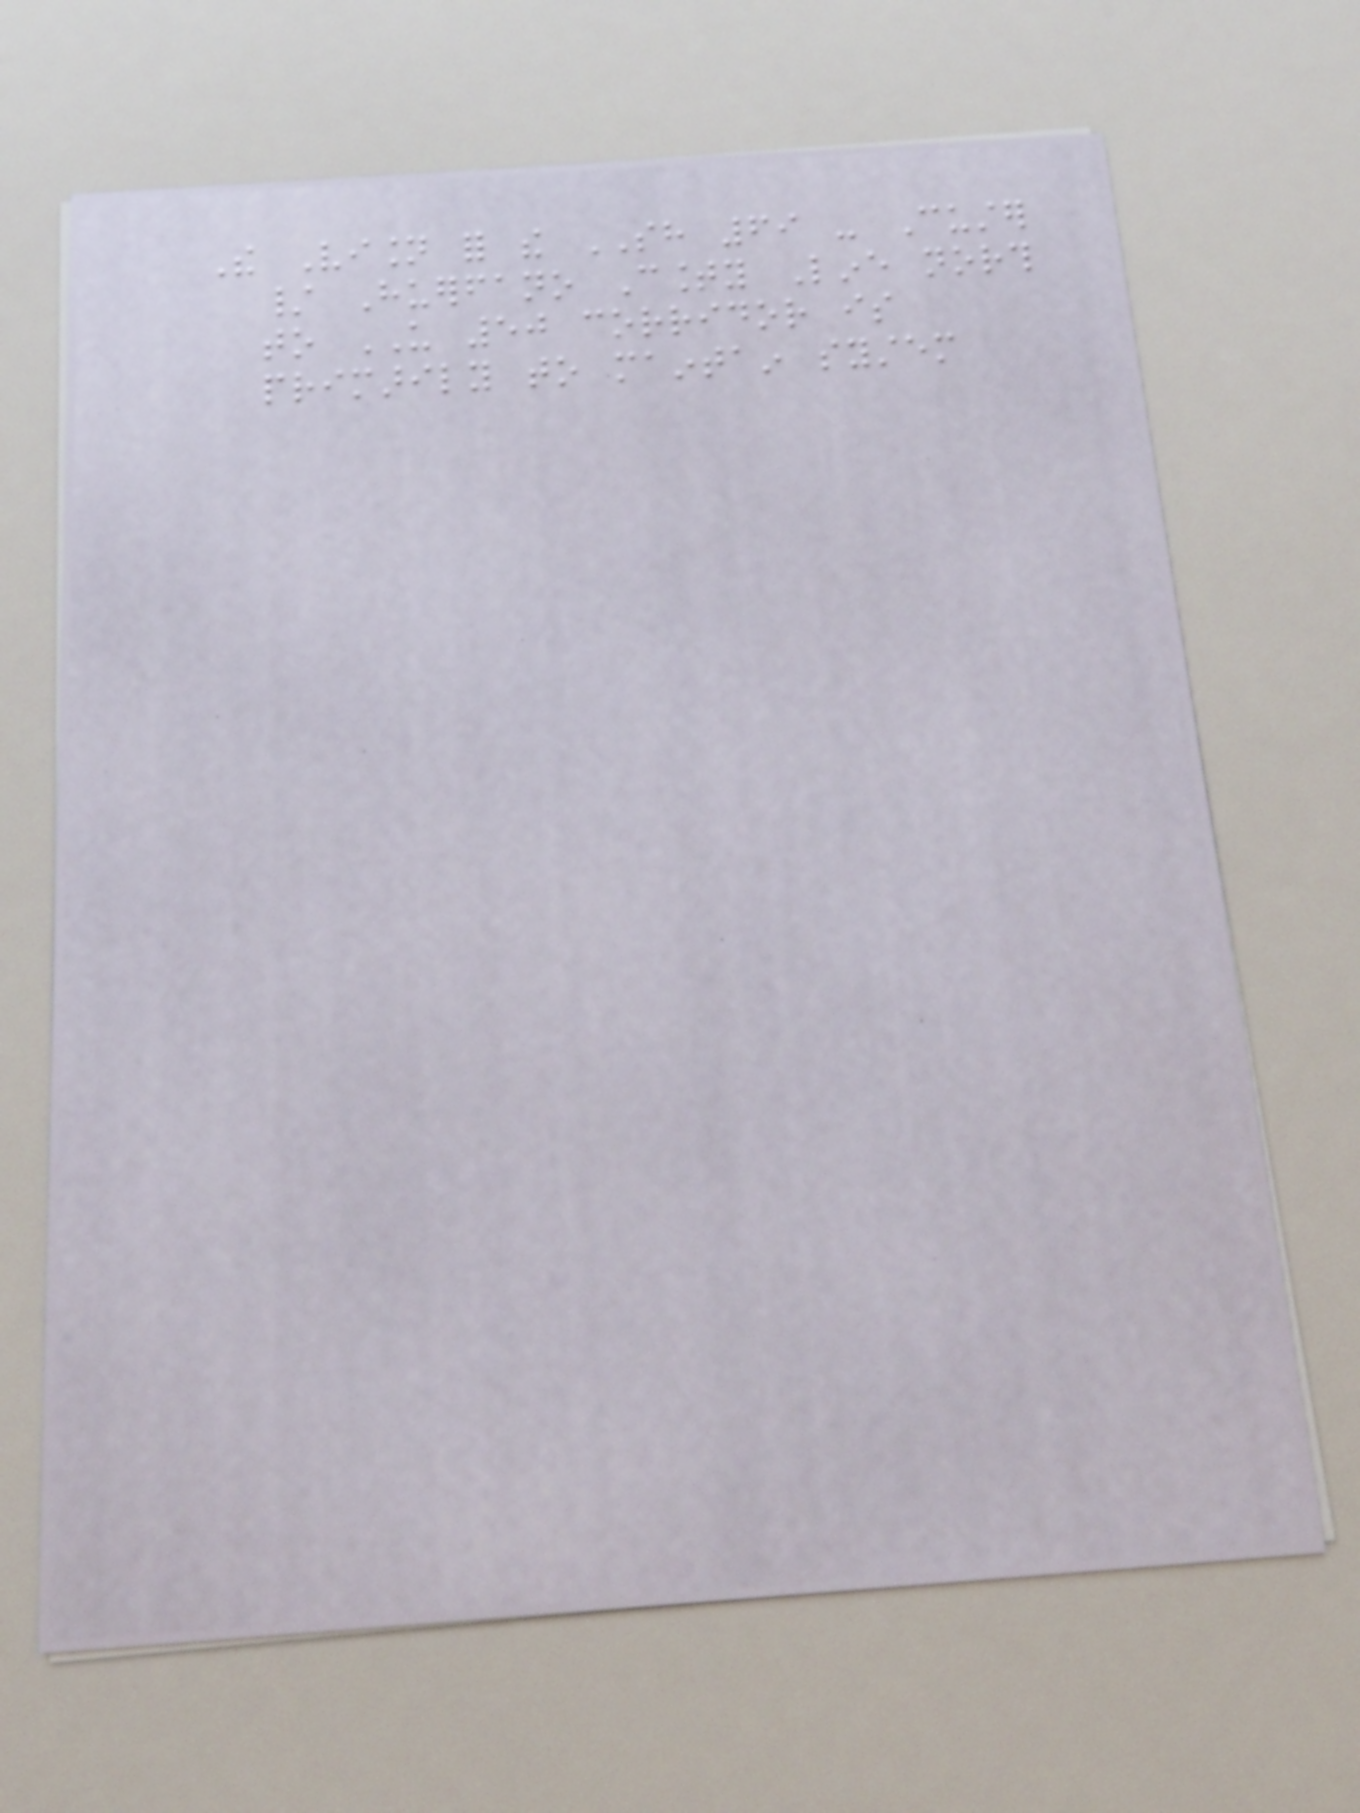The Vision for the SH 69 - Custer
/ Huerfano County Line north
to US 50 corridor is
primarily to maintain system
